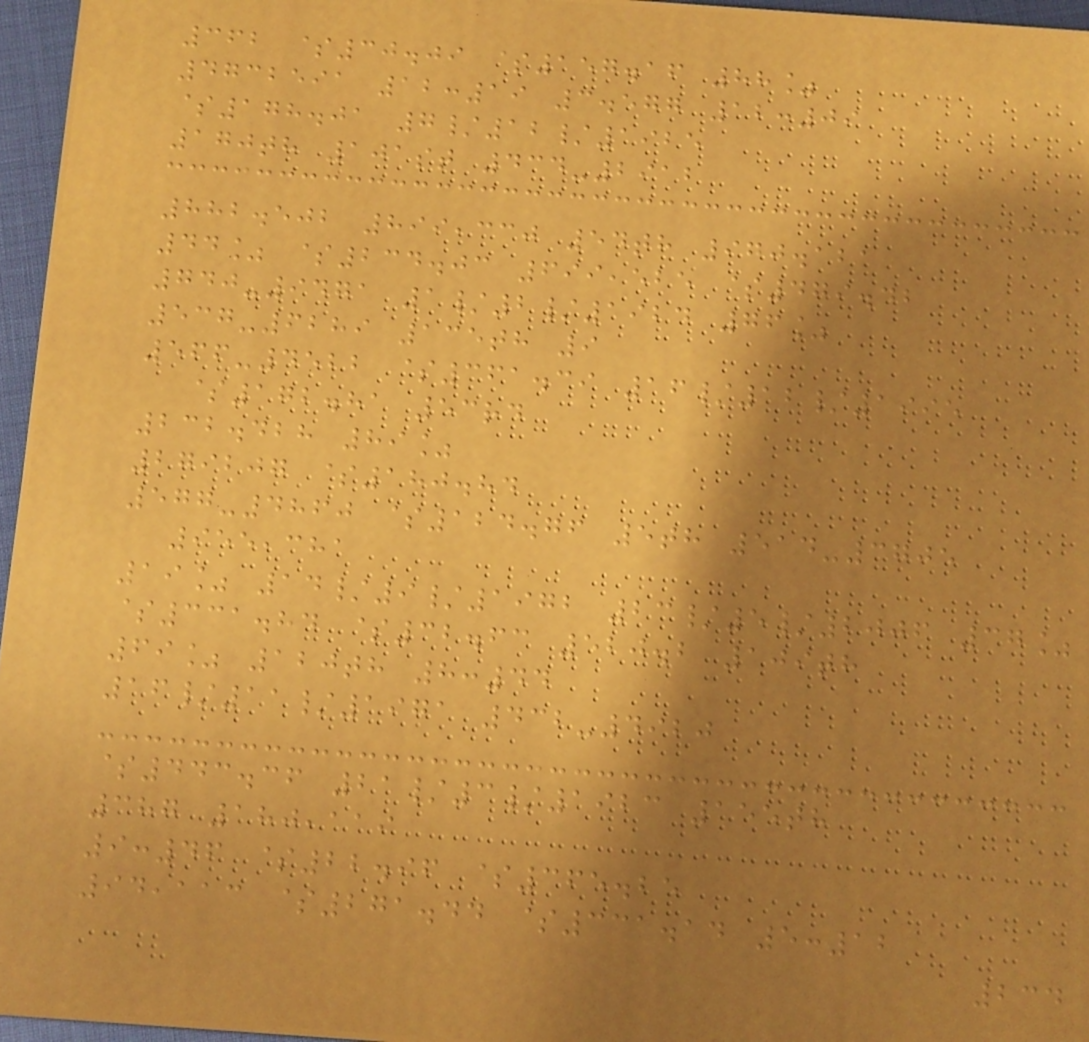362 $30.09 $157.16 88%
4732591 12:19 3.577 12:09
$178.01 7/12/1925
170th 101st 434-2912
882.502 899,330 54th 970.121
44% $234.03 699,525 $479.42
740-9471 1/2/1924 76%
537-6289 135th 9
566-4522 $361.39 16/12/1995
$172.81 53rd
232.428 89%
279207 $180.84
577-4860 $124.76 5th 514-3705
955,381
19% 14/9/1972 23/5/2006 37%
$331.84 $32.63 520.2 109th
69% 120th 8:44
16/11/1971 432-4920
$443.36 21/3/1923 155th
387 180,119
9:46 $22.96 $365.25
94,113 $271.44 $331.14 5:12
234
